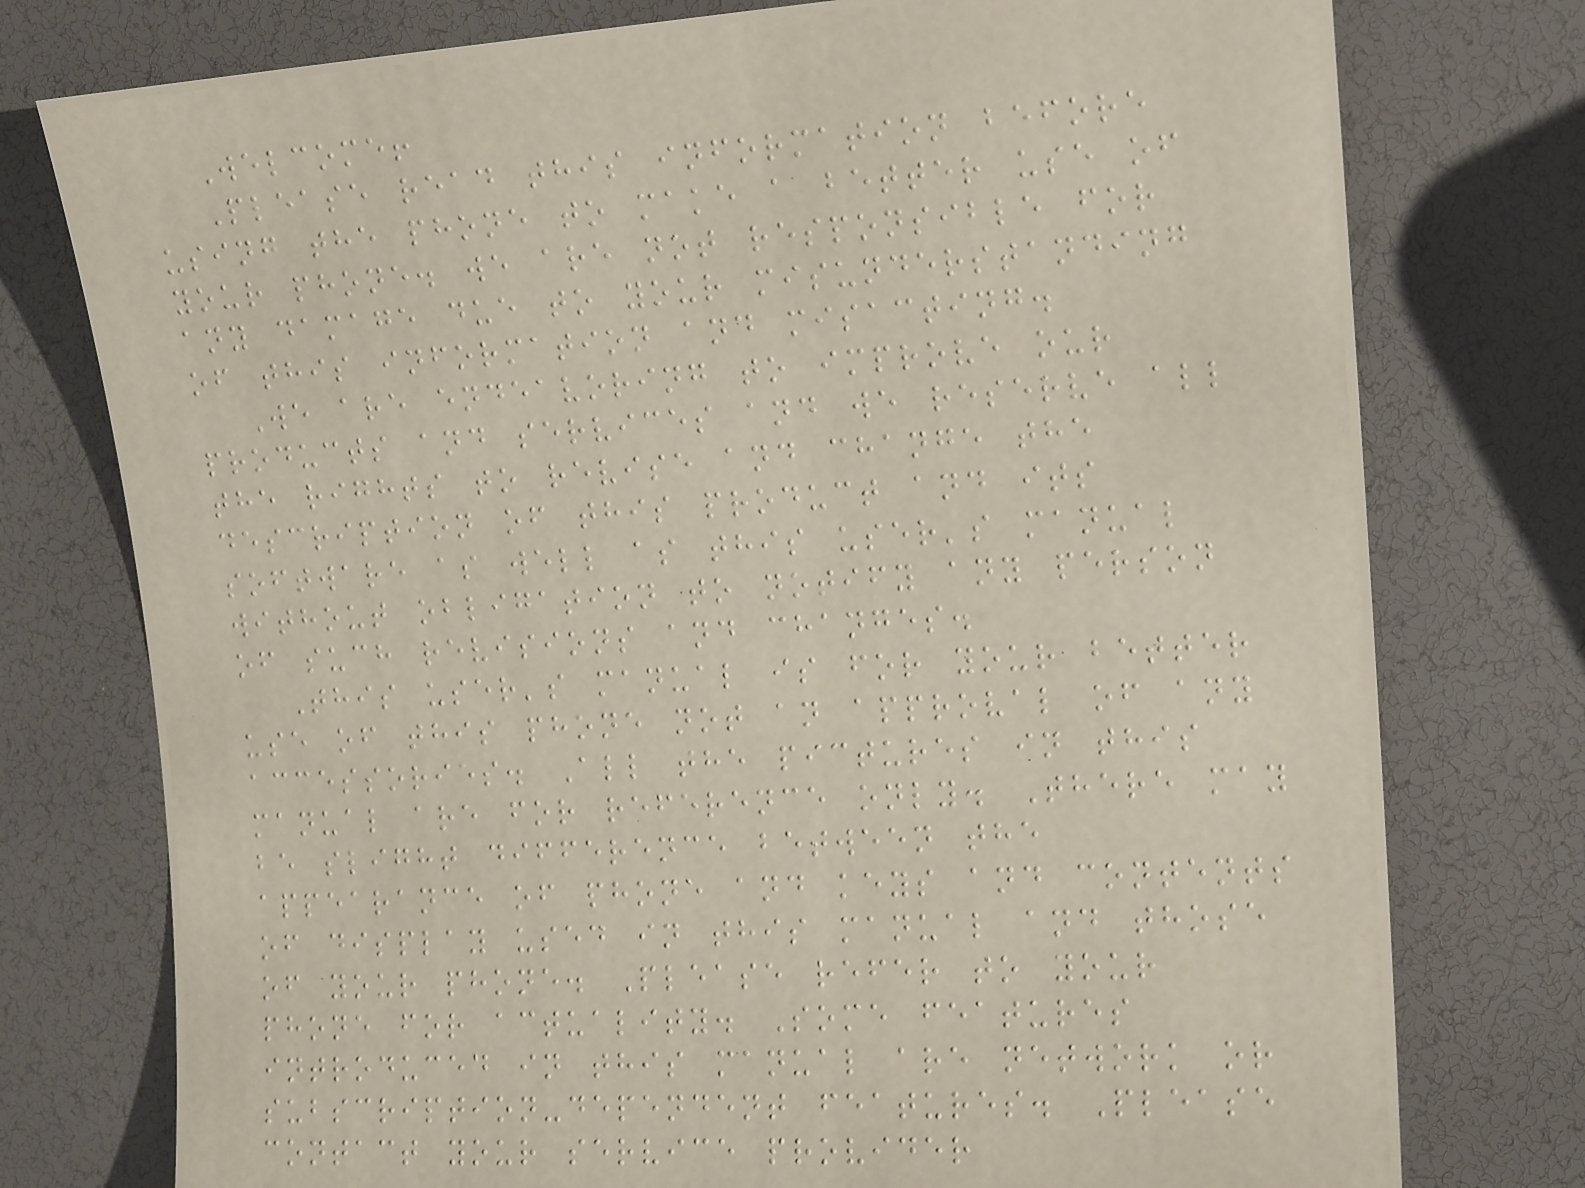Welcome!
Please read this information before
using the phone to make a better use of
your phone. we are not responsible for
any damage due to your misunderstanding
of this information and misacting.
We are endeavoring to improve our
products and services and we reserve all
the rights to revise and change the
description of this product and its
software as well as this user's manual
without obligation to notify any person
of such revisions and changes.
This user's manual is for your better
use of this phone not an approval of any
accessories. All the pictures in this
manual are for reference only. There may
be slight difference between the
appearance of phone and keys and contents
of display used in this manual and those
of your phone. Please refer to your
phone for actuality. Some features
introduced in this manual are network or
subscription-dependent features. Please
contact your service provider
